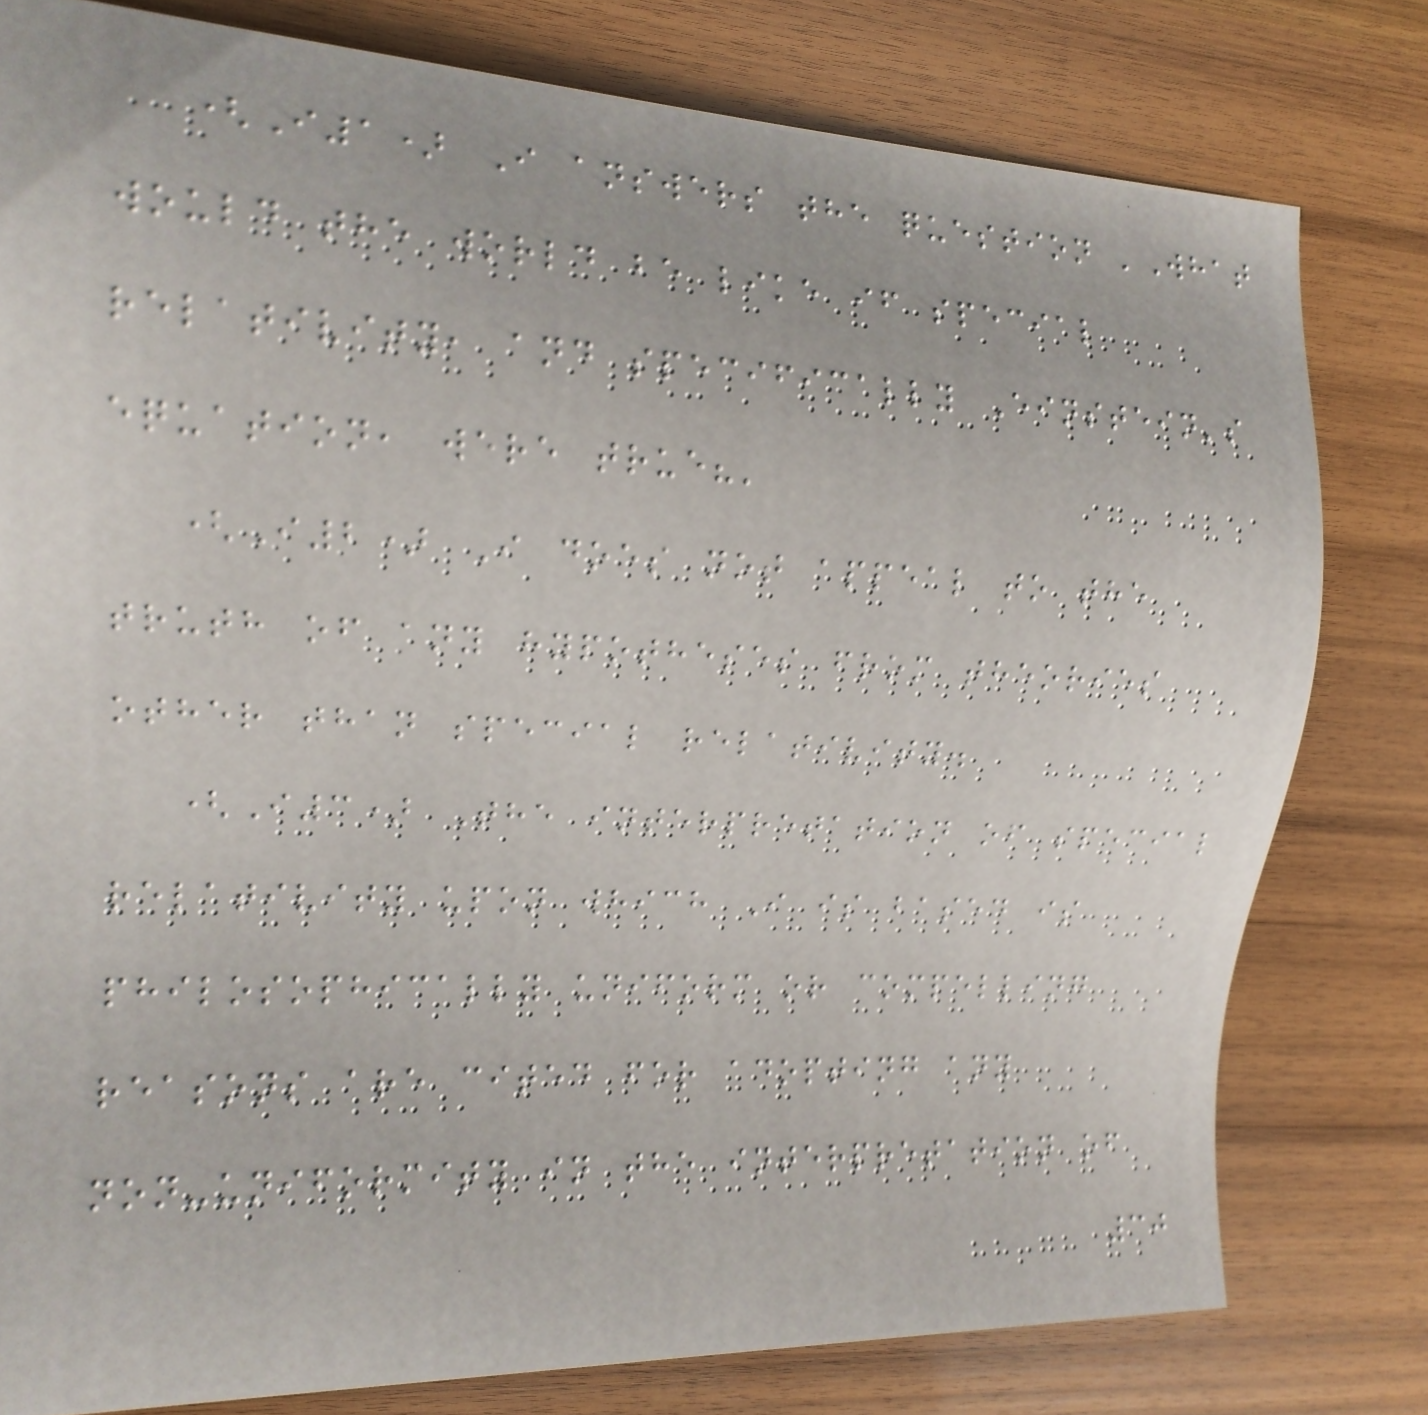(I1) I answers the question 'What
would the world be like if special
relativity, and specifically Einstein's
equation, were true?'
(I2) I does not appeal to the
truth of any hypotheses from theories
other than special relativity.
(I3) The interpretation of special
relativity upon which I is based is
philosophically uniform or compelling
reasons are cited for adopting any
non-uniformity in the interpretation of
30
